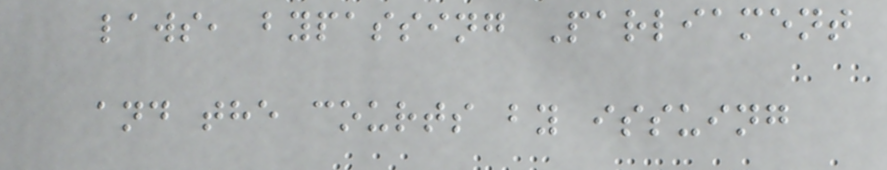laws, bypassing Parliament
and the courts by issuing
